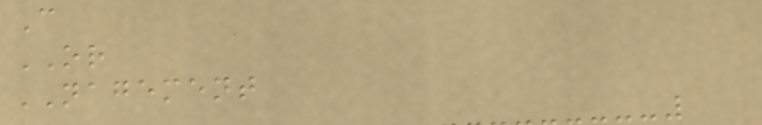C
OR
NAGEMENT
